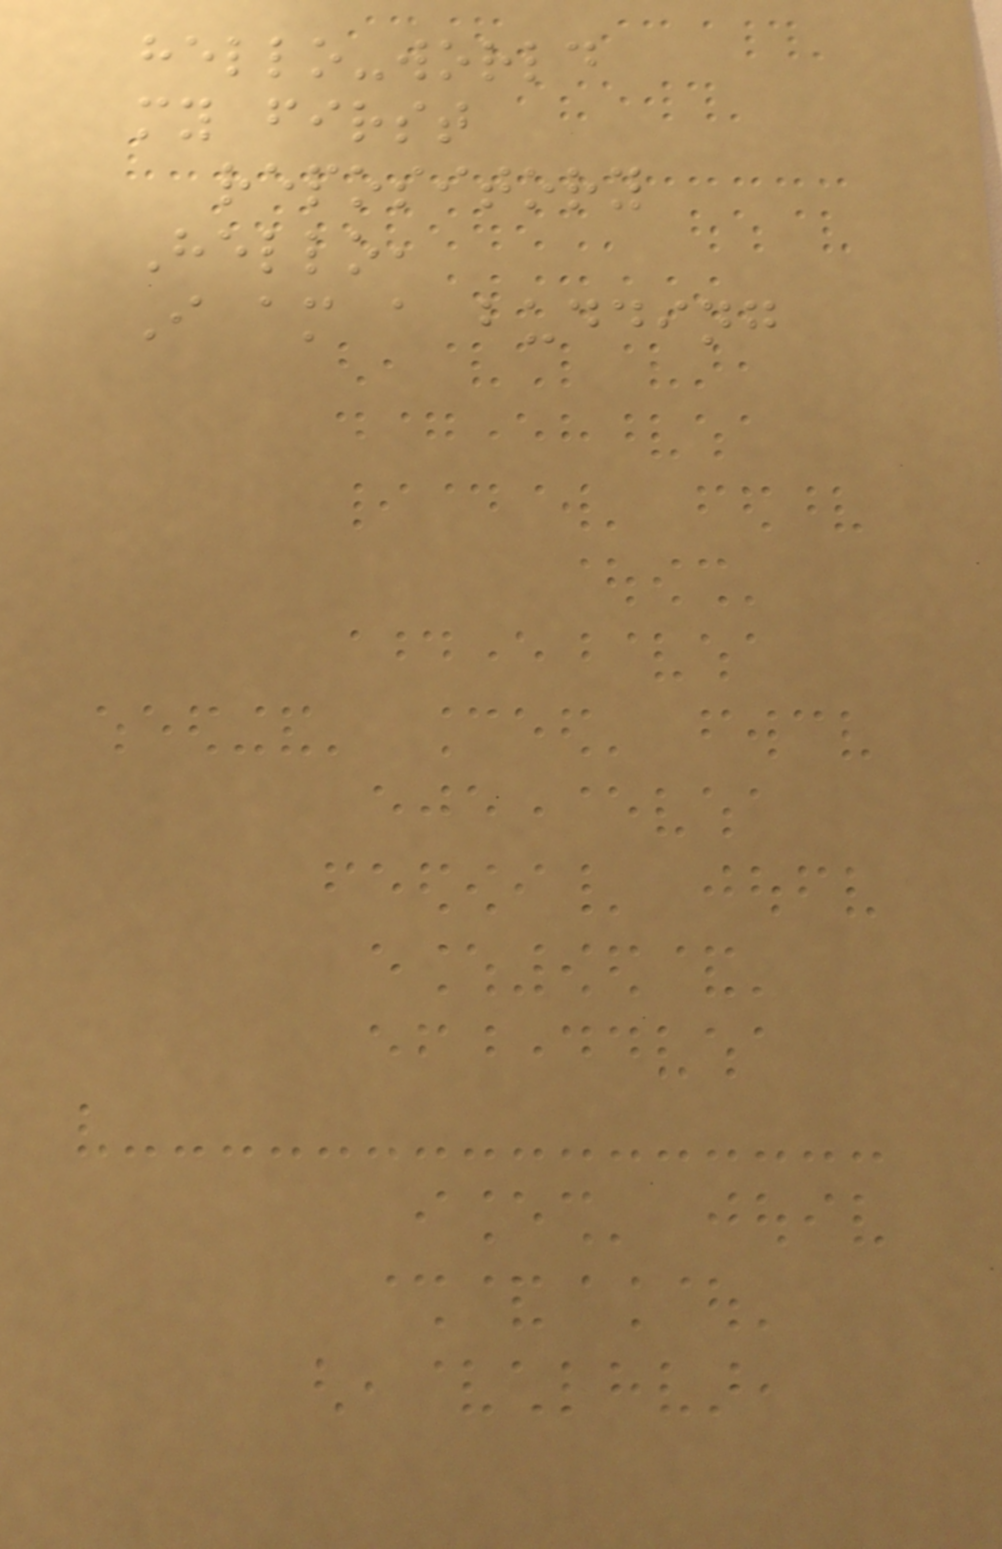hello-world
my first
repository
Hello,
I am a budding
